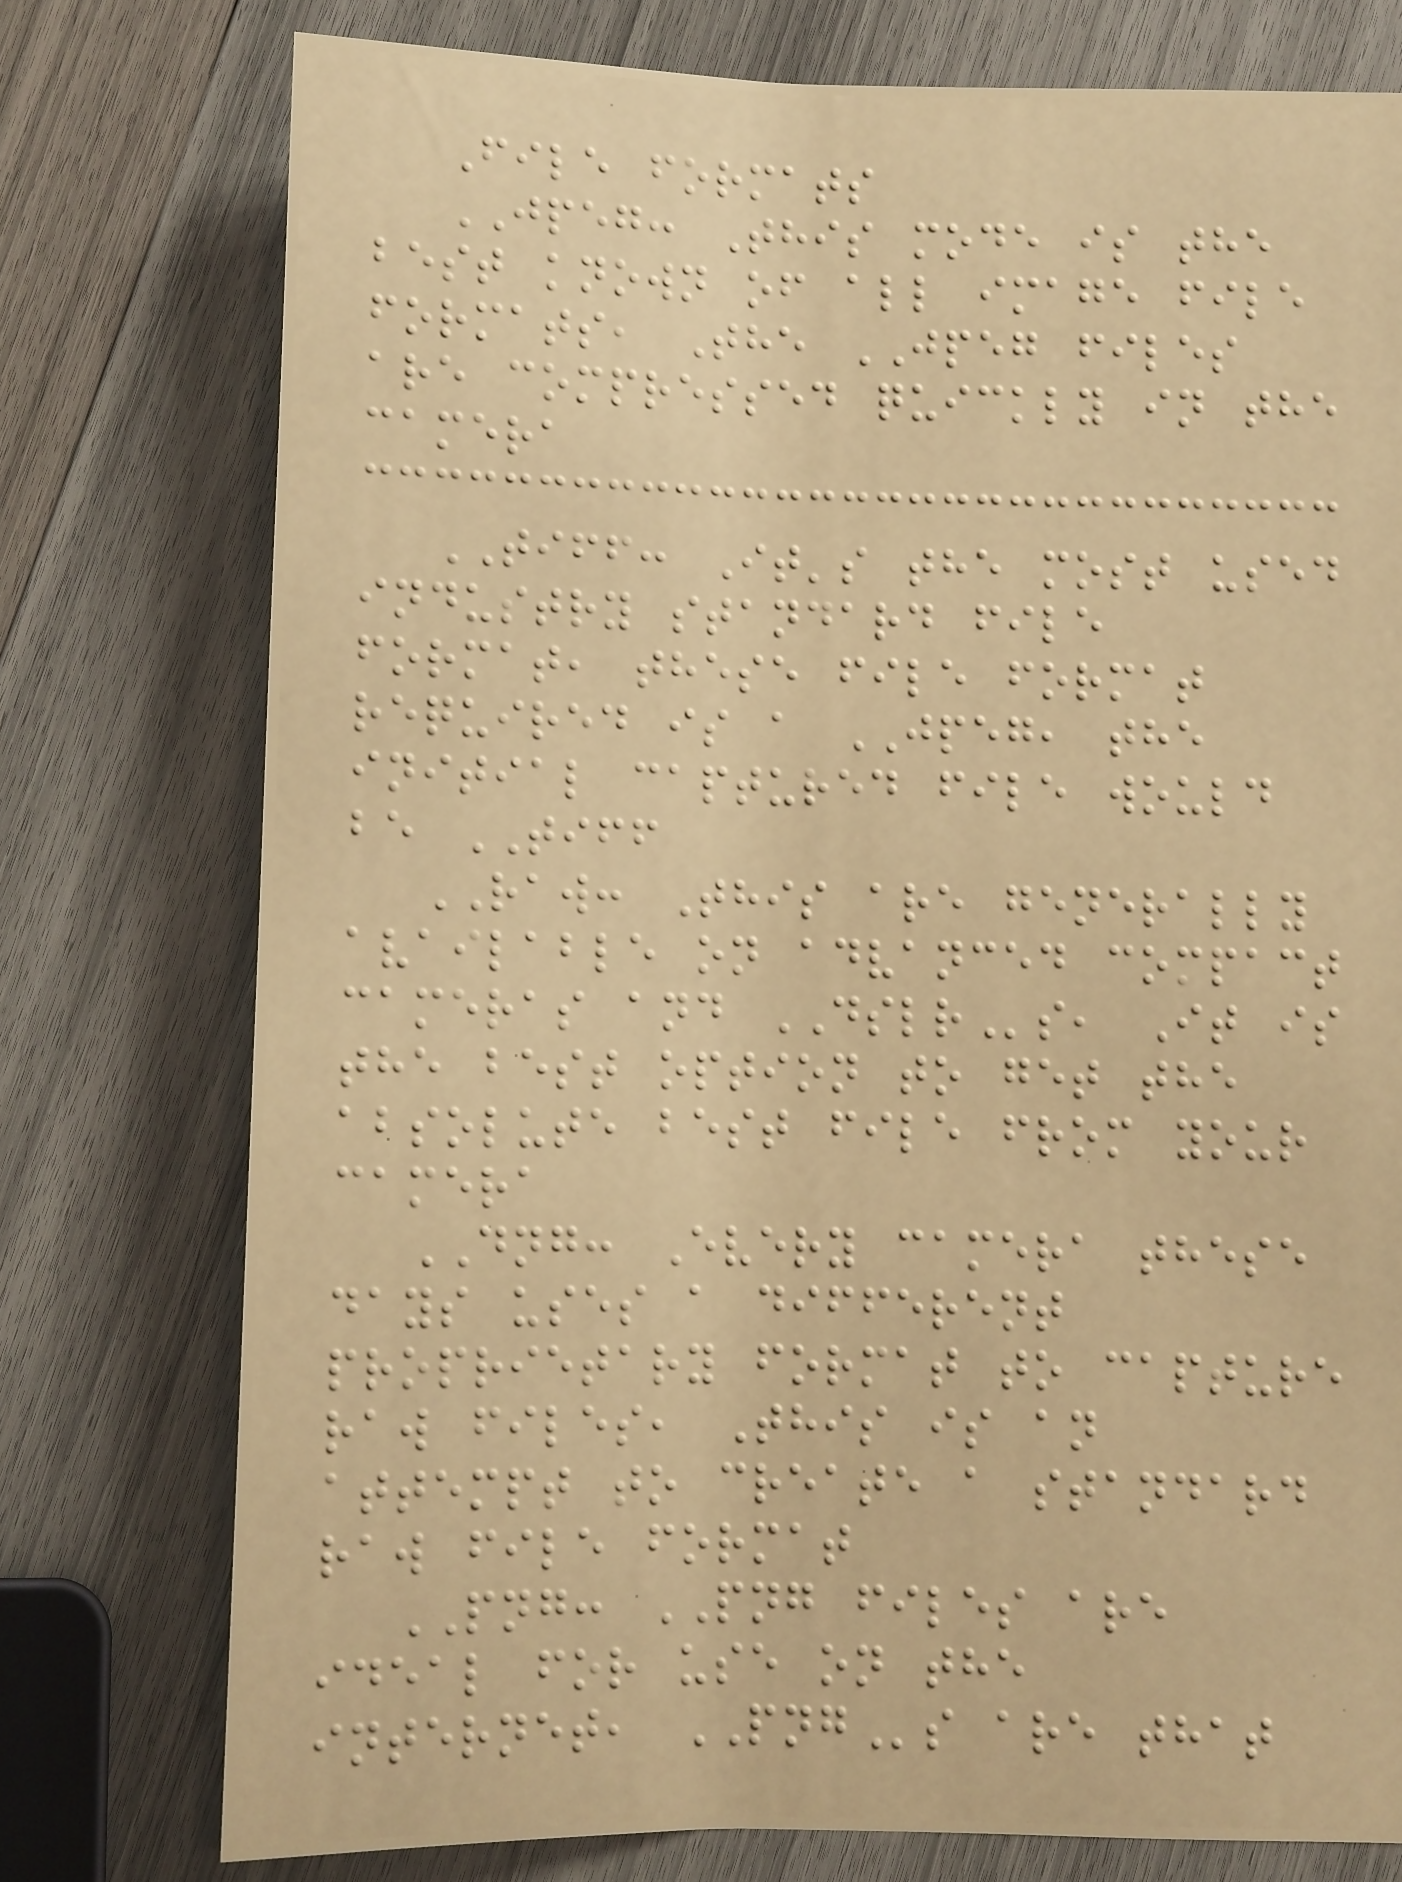File formats
JPEG: This mode is the
best known of all image file
formats, The JPEG files
are compressed quickly in the
camera
TIFF: It's the most used
industry standard file
format, these file format
required is a JPEG, the
initial captured file would
be TIFF
RAW: This are generally
available on advanced compact
cameras and DSLRs, It is
the best option to get the
absolute best file from your
camera
DNG: Every camera these
days uses a different
proprietary format to capture
raw files, This is an
attempt to create a standard
raw file format
PNG: PNG files are
ideal for use on the
internet, PNGs are that
